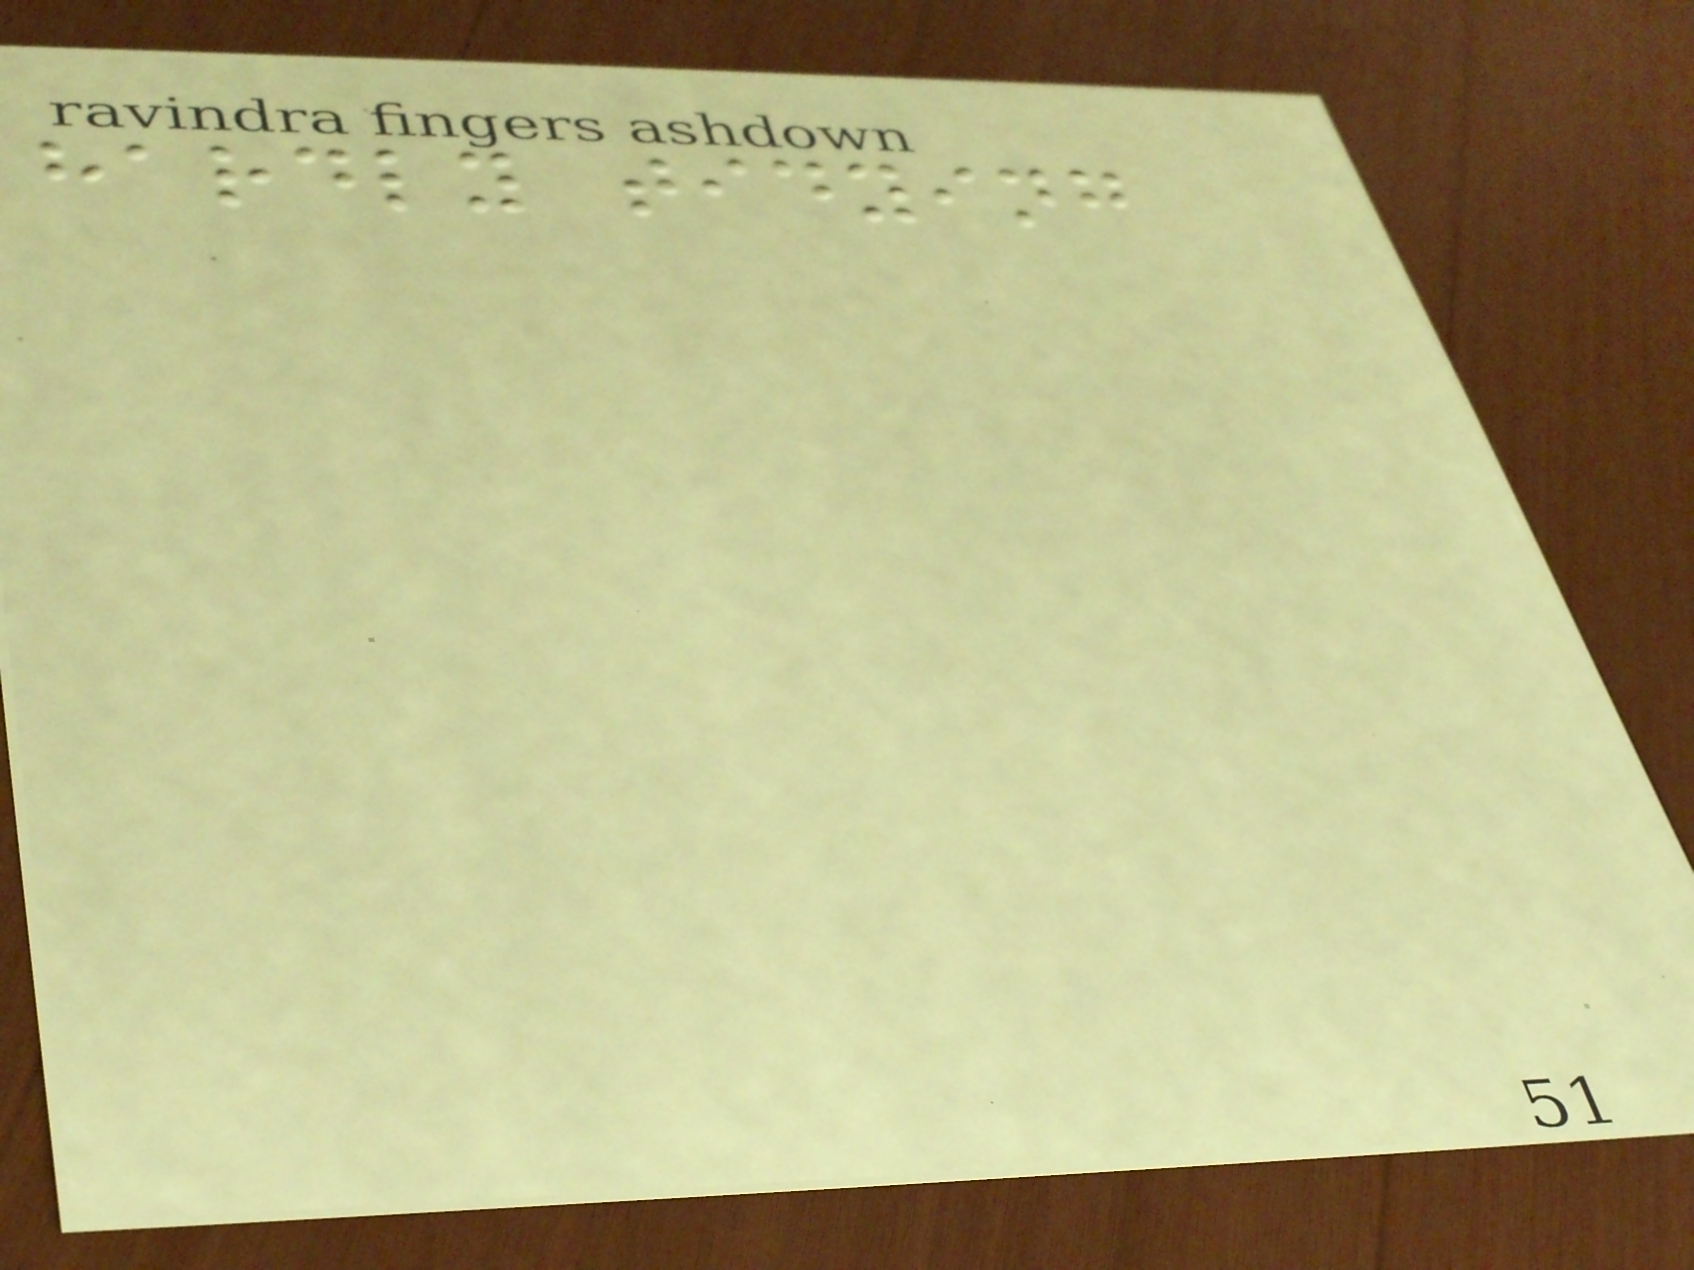hardly tidying
